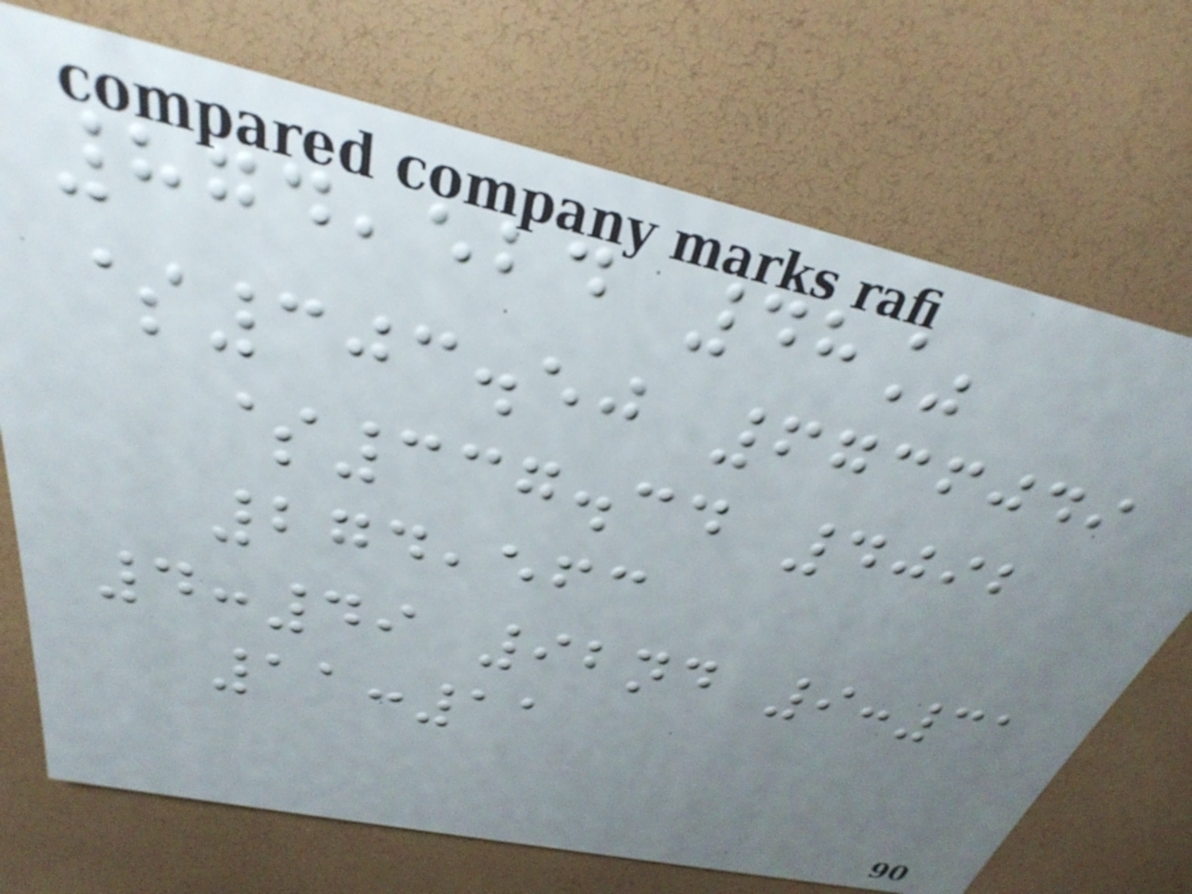874,524 48%
$303.50 6736049
$337.34 4092
274,563
4:49 92nd 9:31
11:11
